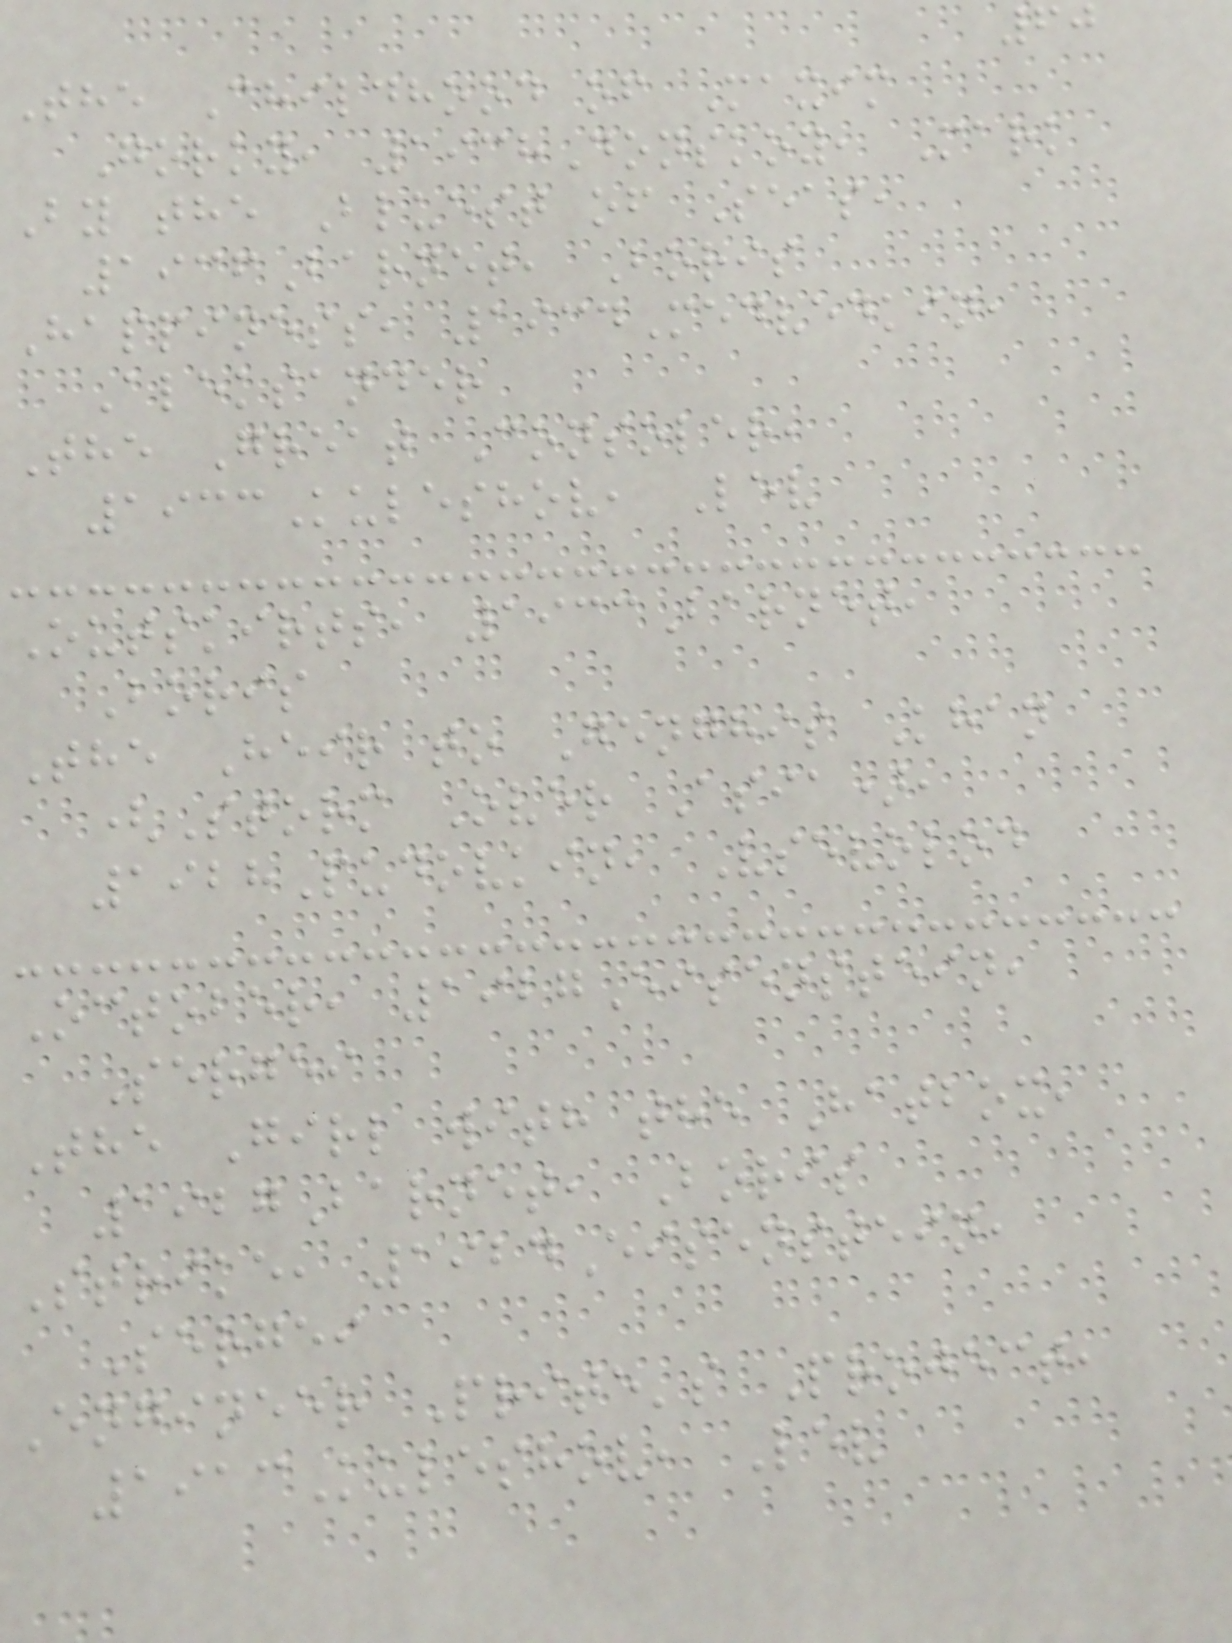60
The Childhood of Maxim
Gorky, 1938Donskoy, Mark
By the Bluest of Seas,
1936Barnet, Boris
Happiness, 1934Medvedkin,
Aleksander
The Great Consoler,
1933Kuleshov, Lev
Outskirts, 1933Barnet,
Boris
The Heir to Genghis Khan
(Storm Over Asia),
1928Pudovkin, Vsevolod
October, 1927Eisenstein,
Sergei
The Girl with the Hatbox,
1927Barnet, Boris
Strike, 1924Eisenstein,
Sergei
Engineer Prite's Project,
1913Kuleshov, Lev
